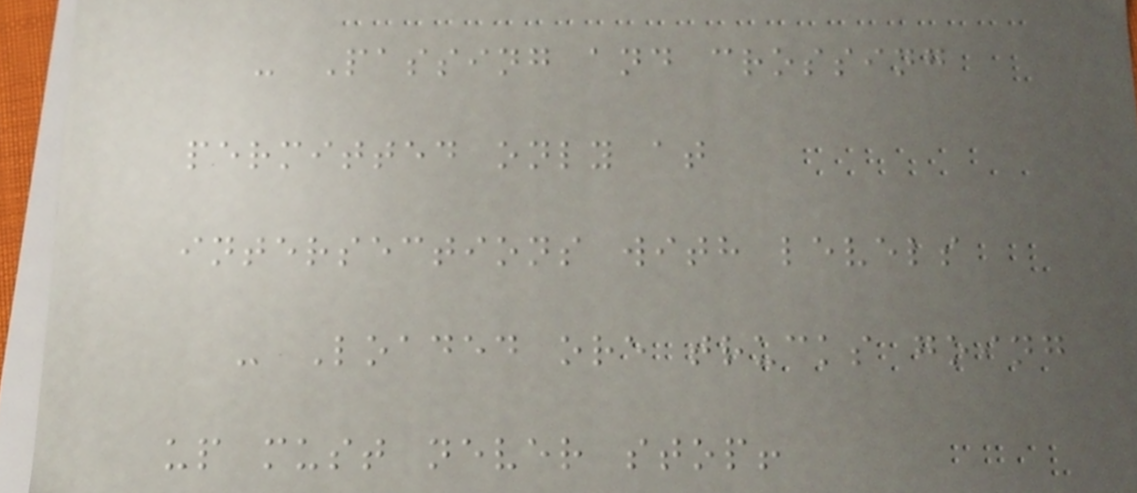- Passing and crossing
permitted only at
intersections with levels
- Loaded ore trucks going
up must never stop!
